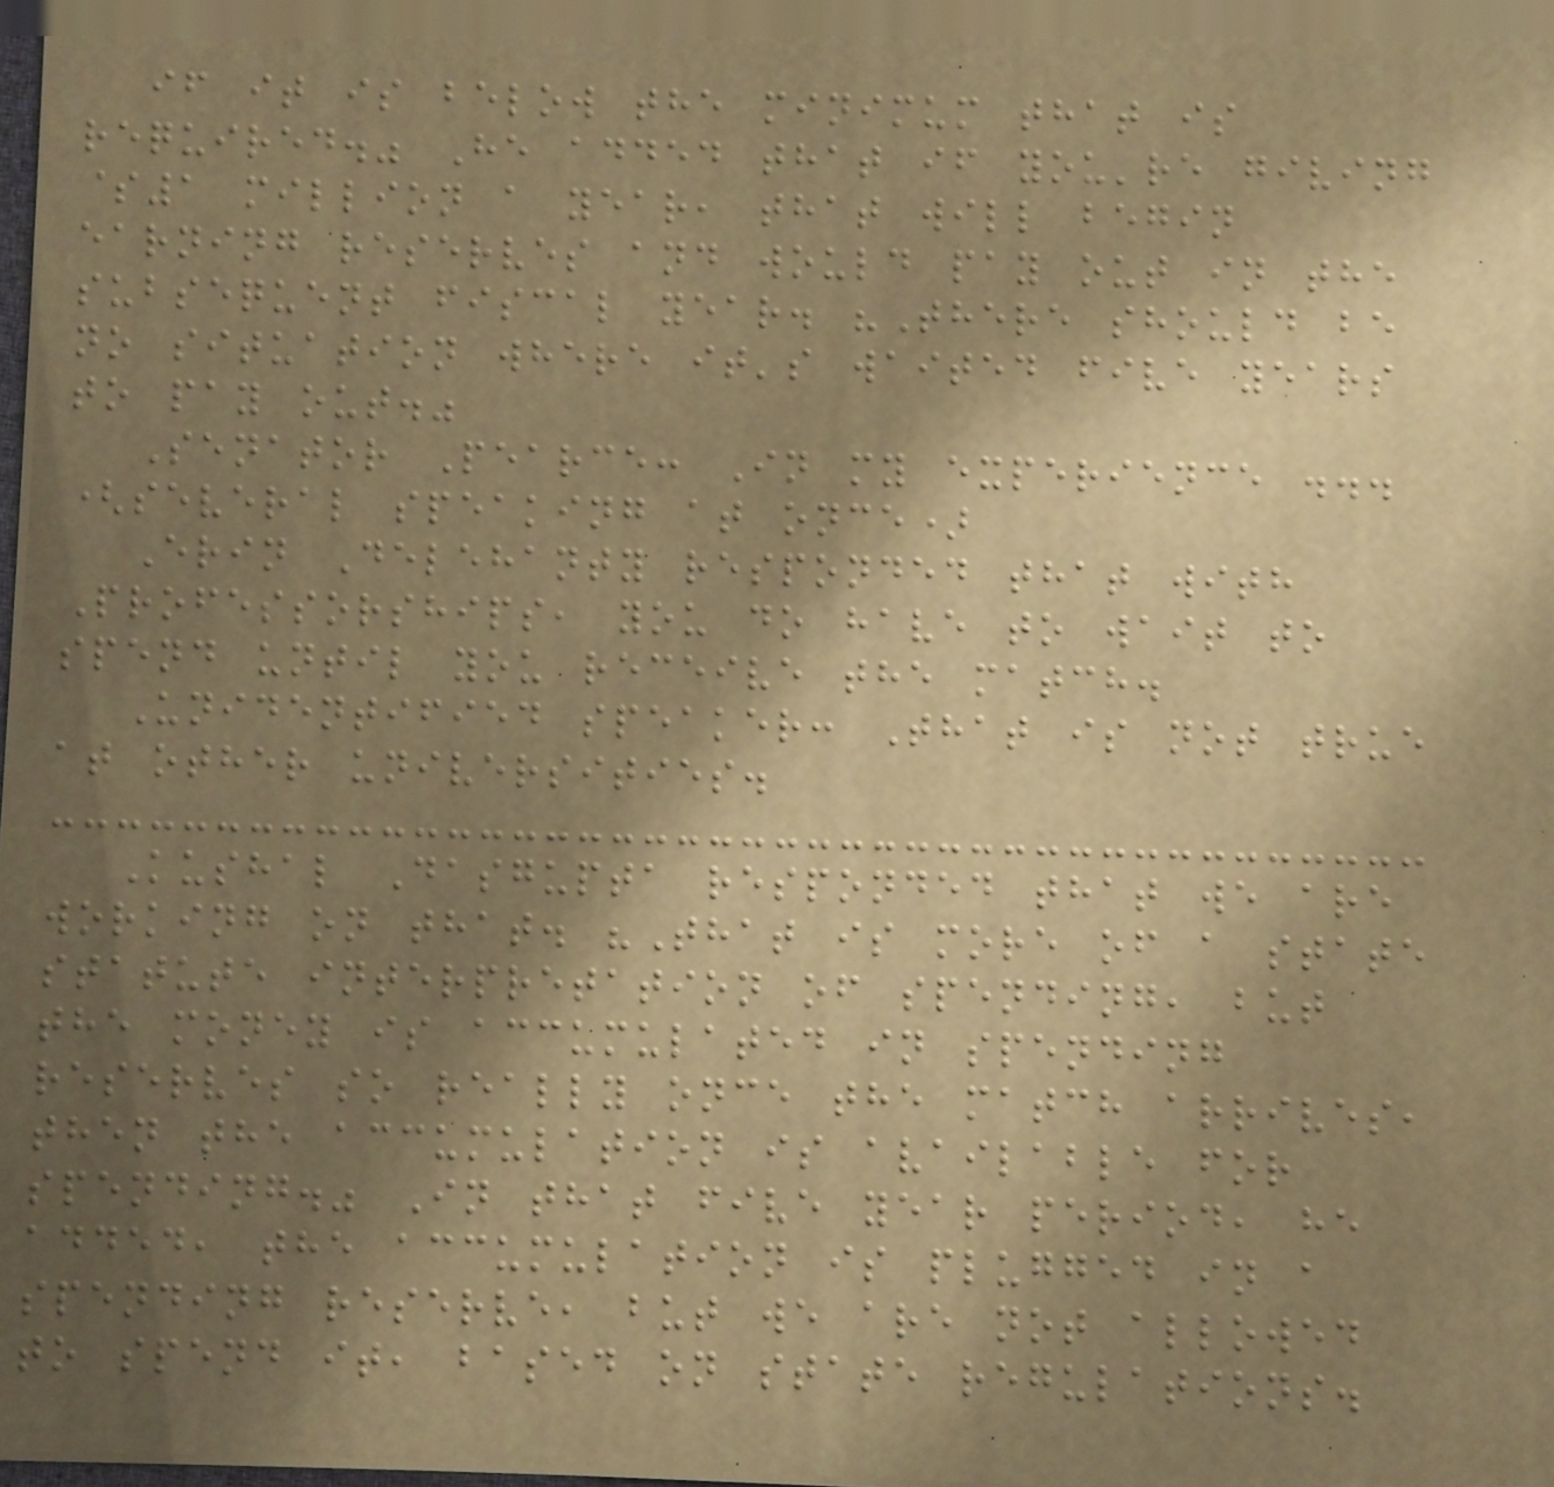if it is below the minimum that is
required." He added that if you're giving
$1 million a year, that will begin
earning reserves and would pay out in the
subsequent fiscal year. "There should be
no situation where it's waited five years
to pay out."
Senator Pearce: In my experience ...
(several speaking at once)
Erin Delehanty responded that with
Professorships, you do have to wait to
spend until you receive the match.
Unidentified speaker: That is not true
at other universities.
Kushal Dasgupta responded that we are
working on that. "That is more of a state
statute interpretation of spending, but
the money is accumulated in spending
reserves so really once the match arrives,
then the accumulation is available for
spending." In that five year period, he
added, the accumulation is plugged in a
spending reserve, but we are not allowed
to spend it, based on state regulations.
